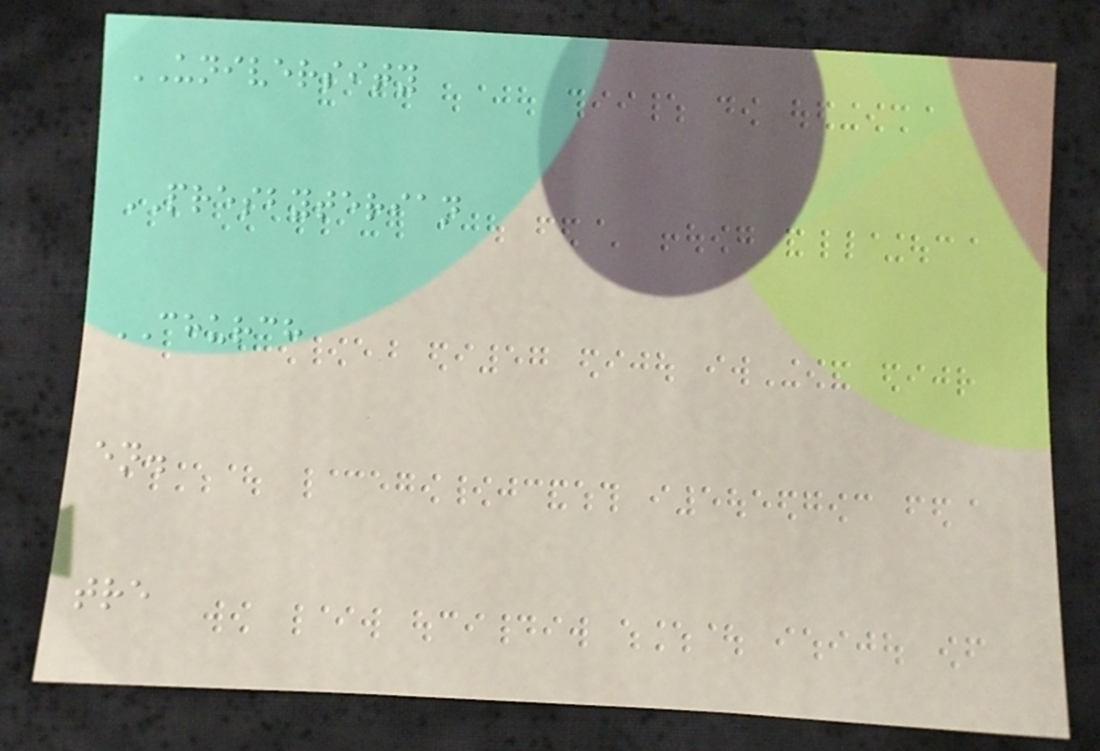UNIVERSITY
PRESBYTERIAN
CHURCH
en.
tre
